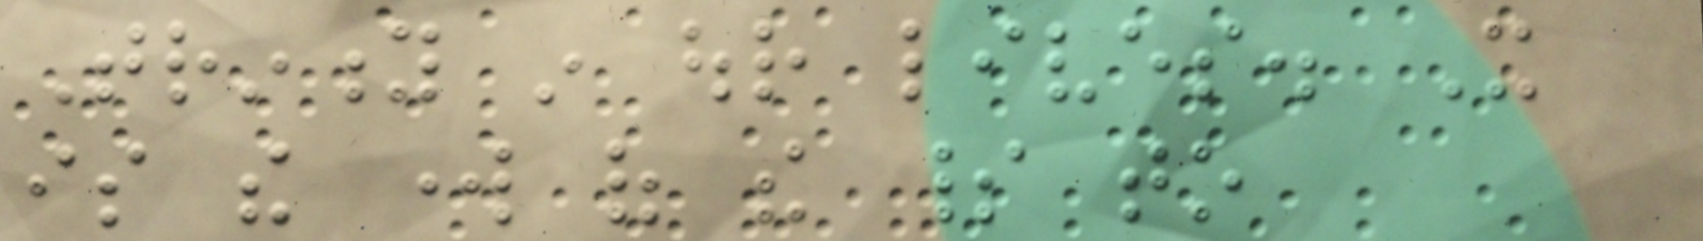Trinity in our lives. It
is the work of the spirit to
